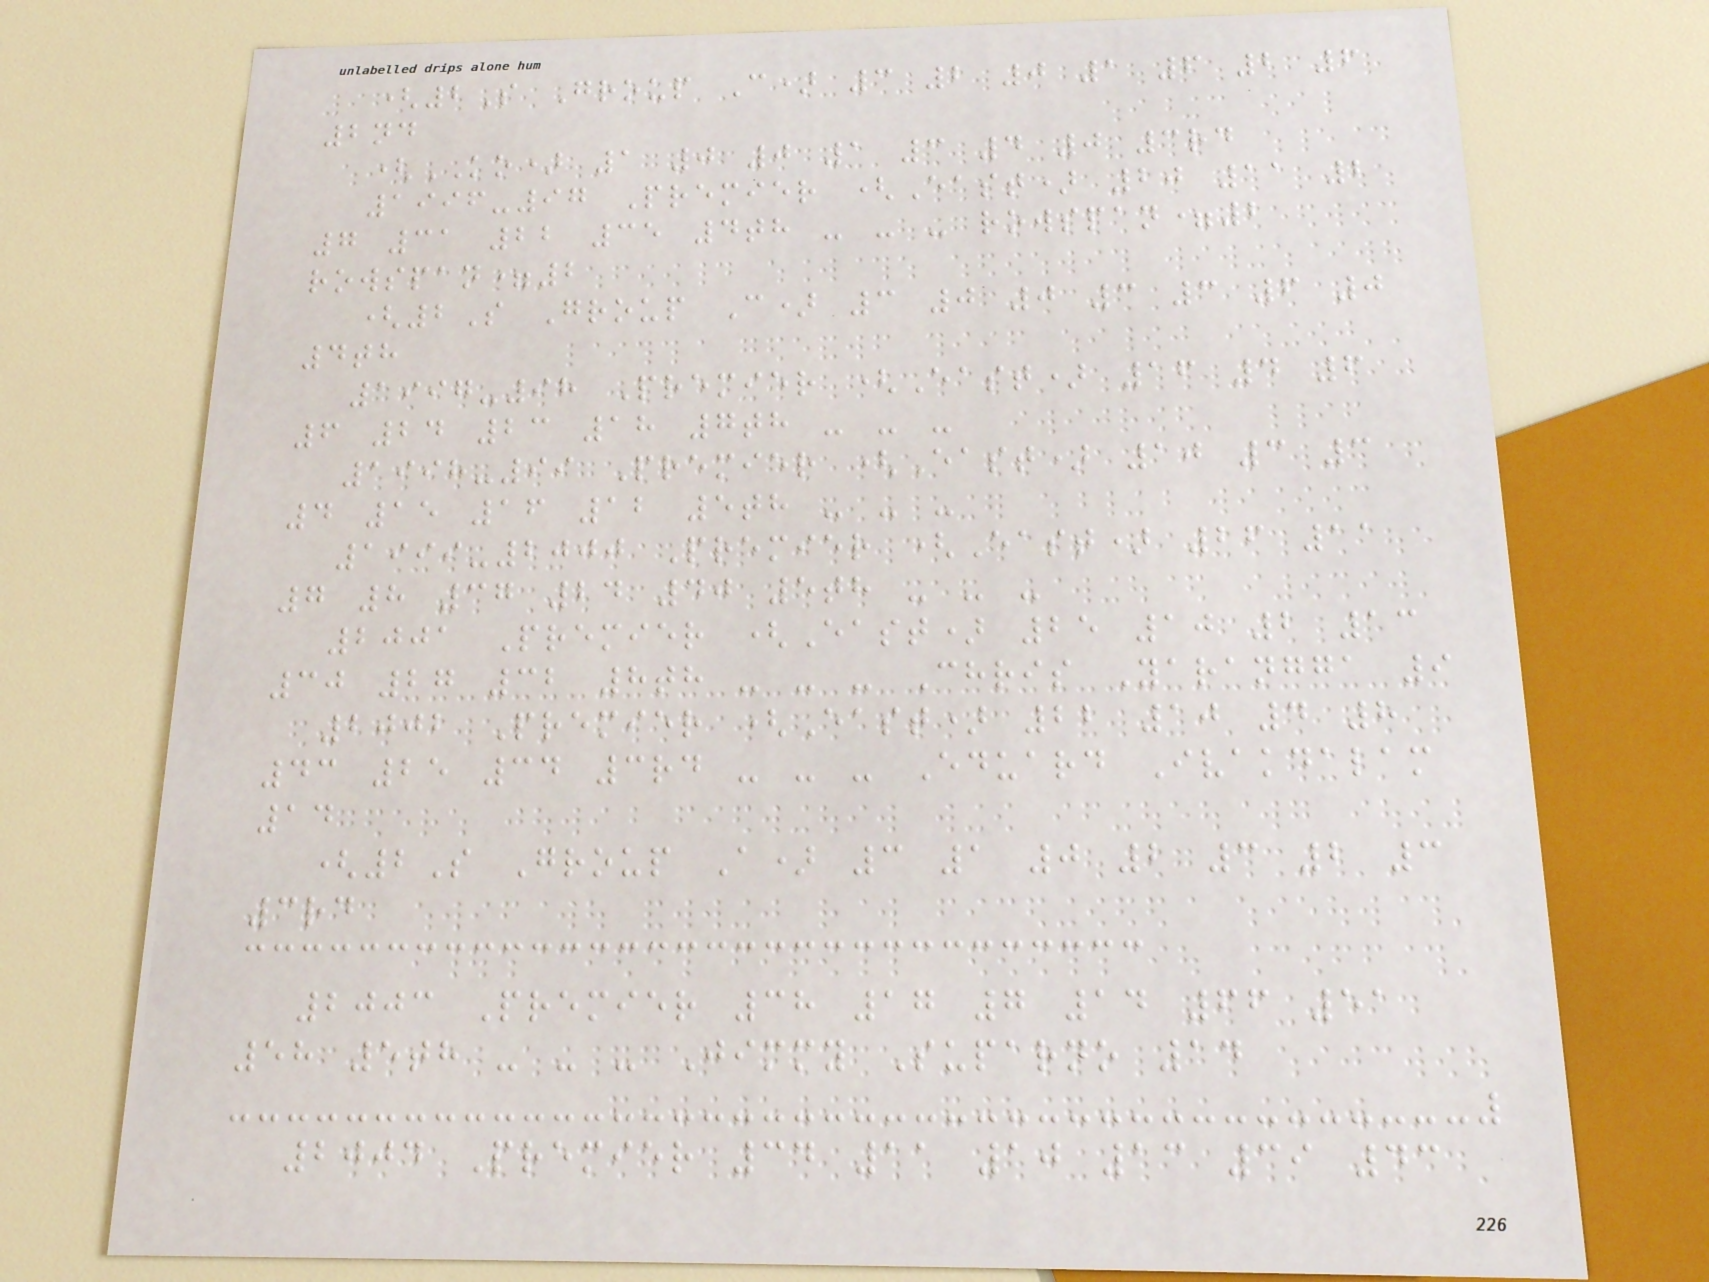(2S Group C) 3 2 0 1 6 2 6
2nd
(KO) 1 0 0 1 3 4 0 3rd
1996-97 Premier (East) 20 11 2
7 31 22 35 4th - - - rowspan=2
rowspan=2
(2S Group C) 3 0 0 3 3 6 0
4th
1997-98 Premier (East) 16 4 6
6 24 23 18 7th - - -
1998-99 Premier (East) 10 3 3
4 15 16 12 5th - - -
1999-2000 Premier (East) 26 11
7 8 37 24 40 5th - - -
2001 Premier (East) 25 10 2 13
30 27 32 8th - - - Chris Yarangga 9
2002 Premier (East) 22 10 4 8
43 25 34 3rd - - - Eduard Ivakdalam
14
(2S Group A) 3 1 0 2 3 2 3
3rd
2003 Premier 38 17 7 14 66 51
58 5th - - - Jimmy Suparno 14
2004 Premier 34 11 10 13 39 43
